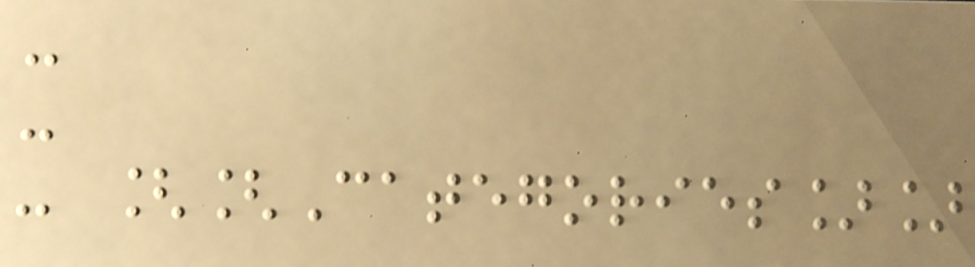-
-
- [[Categories]]
